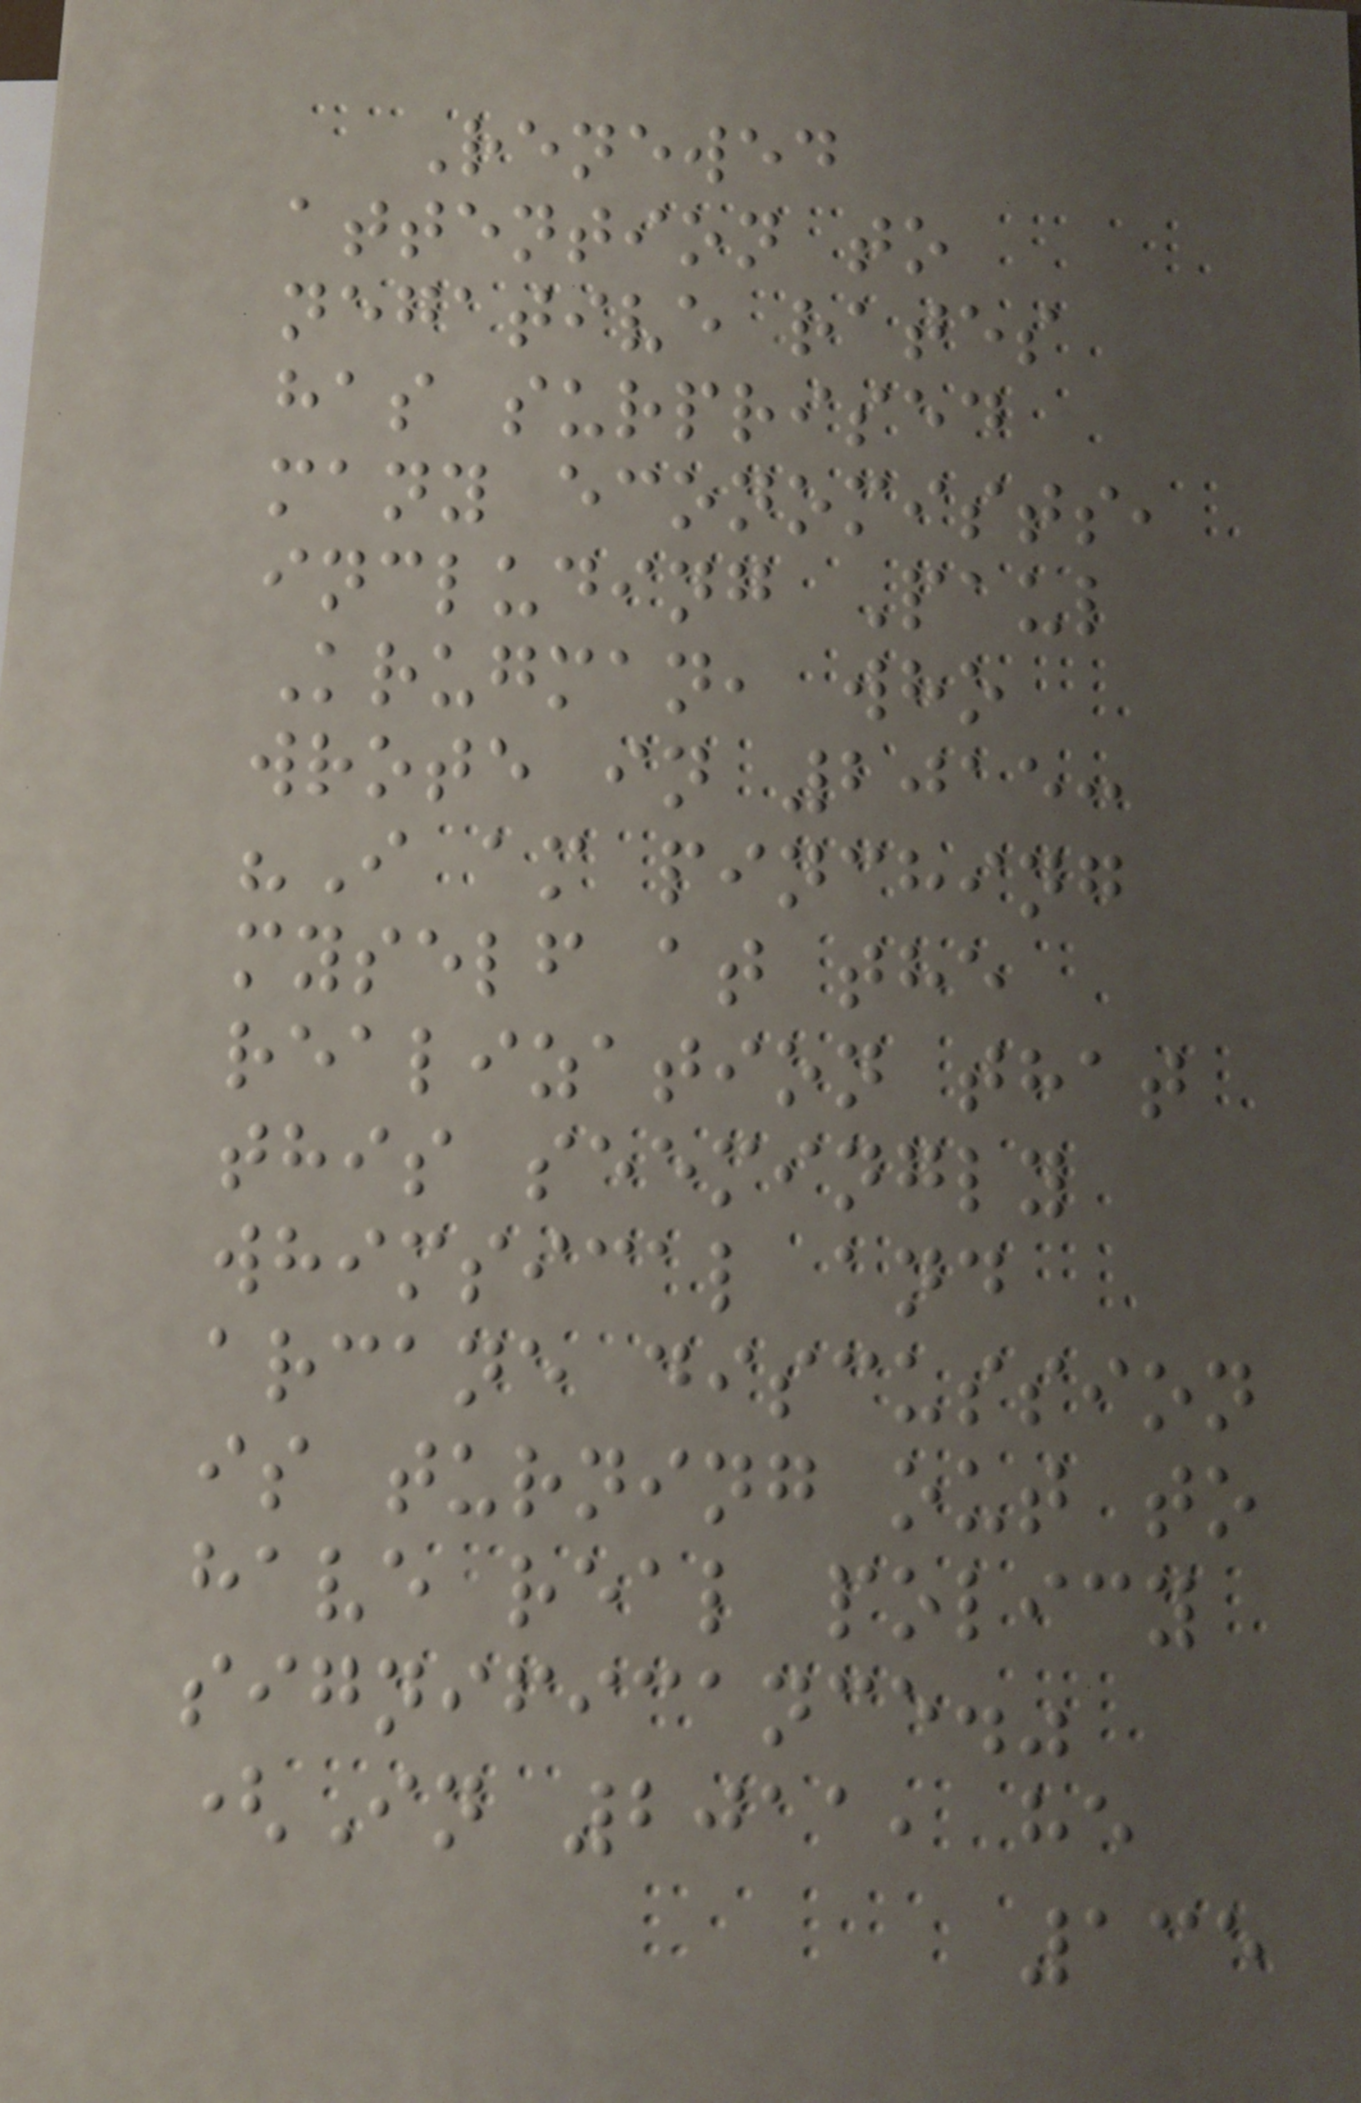Renewed
attention to
negative rates
has surprised
many economists,
including Paul
Krugman, who
wrote in 2015:
"I am pinching
myself at the
realization that
this seemingly
whimsical and
arcane discussion
is turning out to
have real policy
significance."
(In 2011, he
135
